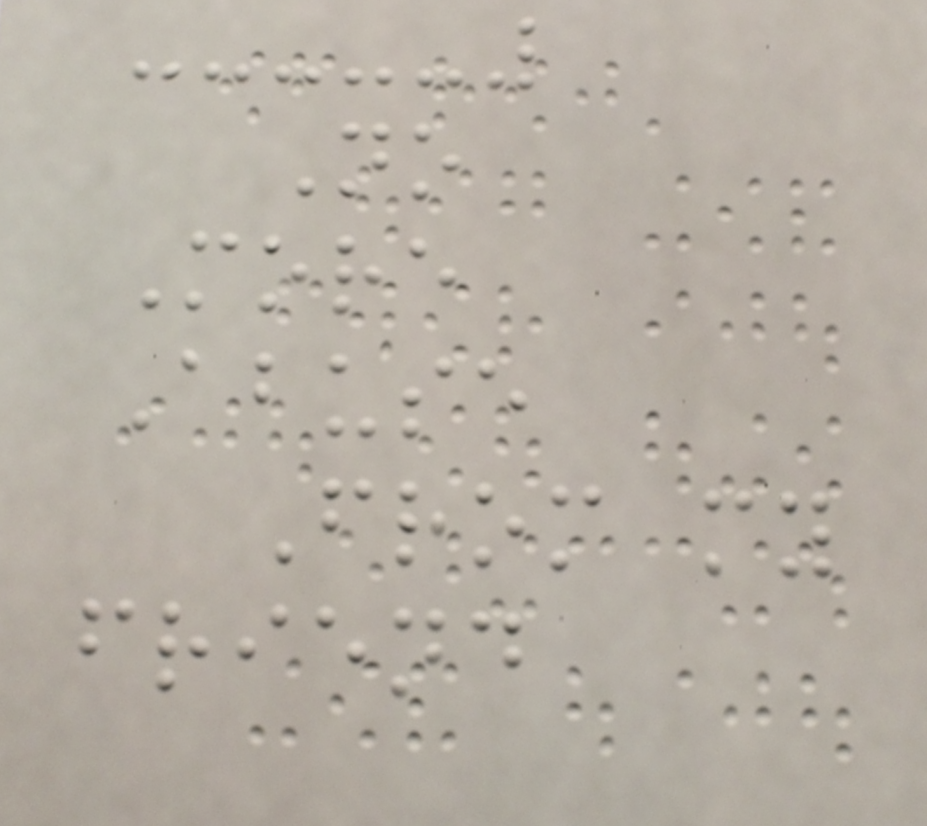No
More
Abuse
From my
friend
